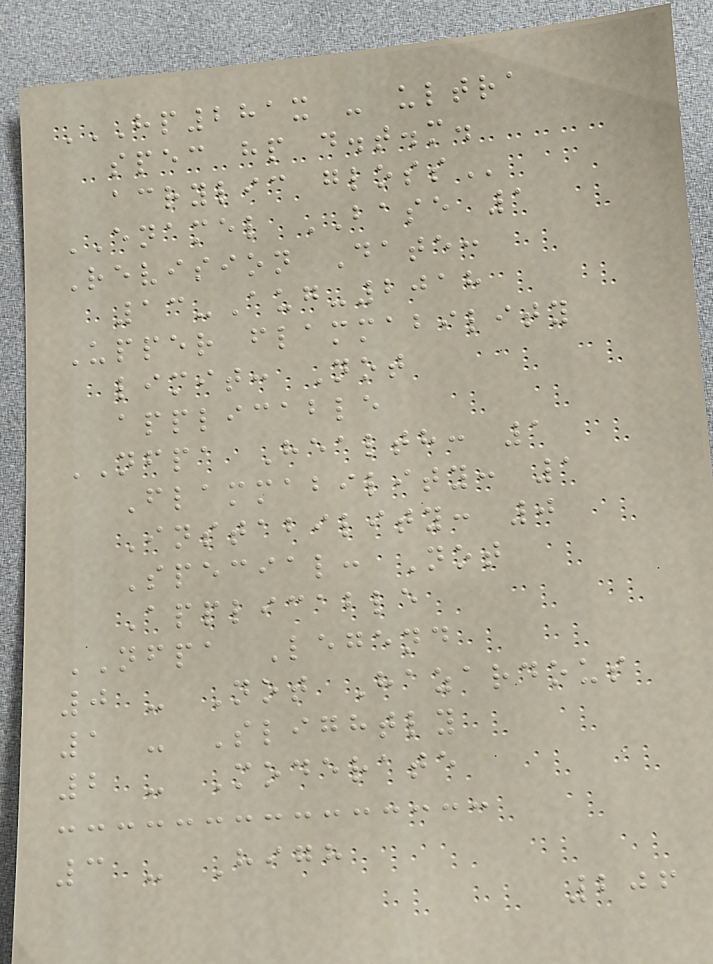HP281X - ULTRA
SPEC HP D.T.M.
ACRYLIC GLOSS
ENAMEL BASE 1
Revision Date:
13-Aug-2018
Upper flammability
limit: Not
applicable
NFPA Health: 1
Flammability: 1
Instability: 0
Special: Not
Applicable
NFPA Legend
0 - Not Hazardous
1 - Slightly
2 - Moderate
3 - High
206
